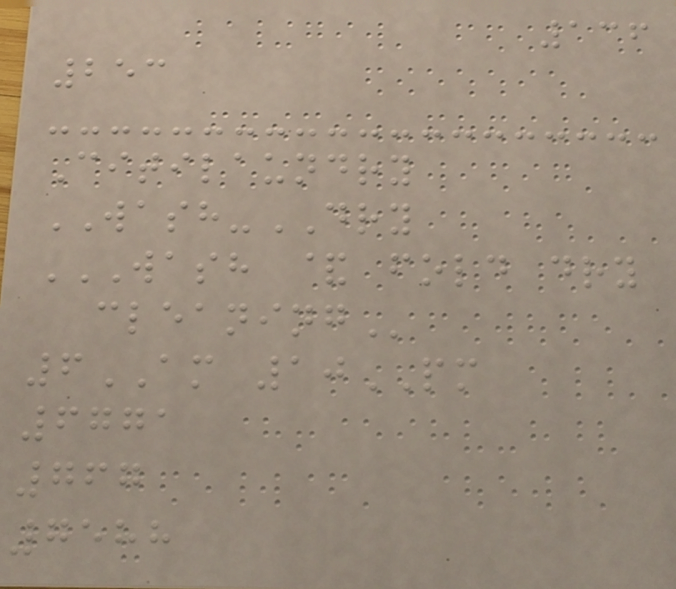136
253
Citilaundry
WASH-DRY
WASH & FOLD DRY
CLEANING
6AM 10PM
6771
767
7588
